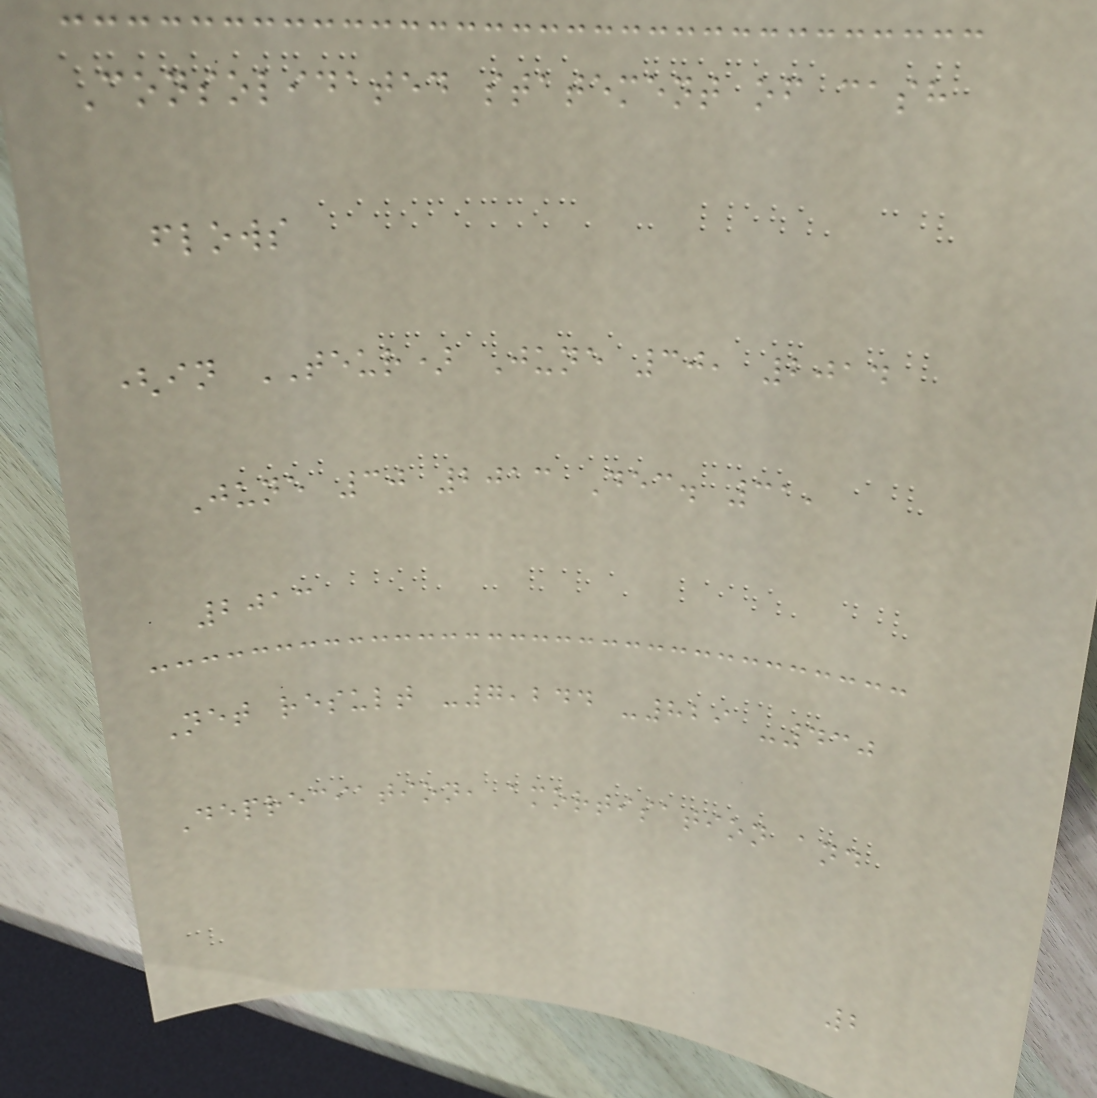Consolidated statement of cash
flows
(in TEUR) June 30, 2014
June 30 2013 Dec. 31,
2013
Net result -7,244 -829 -430
Depreciation, amortisation and
2
